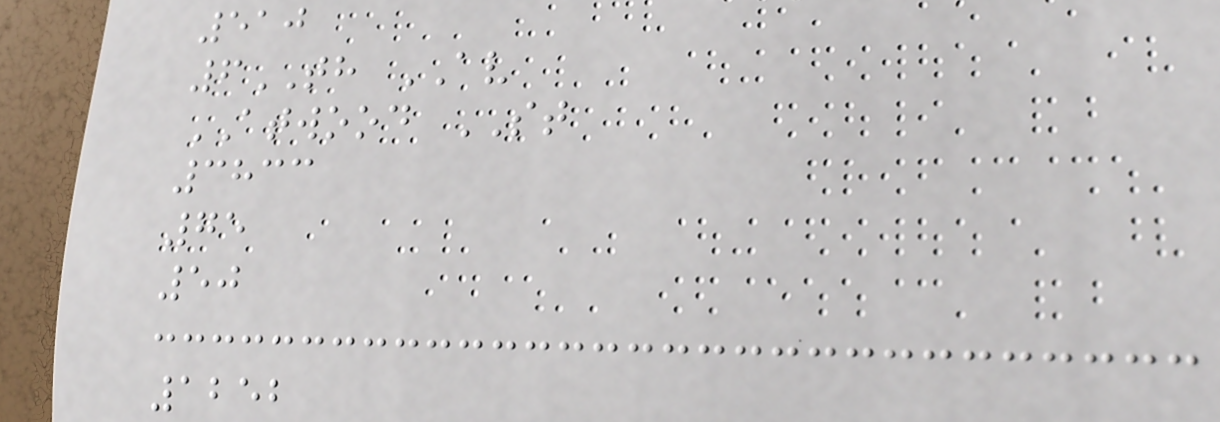510
6TH AV
ATWOOD ST
3833
75
50
1252
